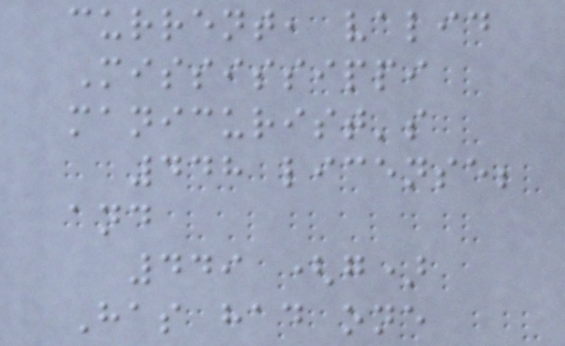current, valid
Mississippi
manicurist's
448 license;
and
449 (g)
Has had one
